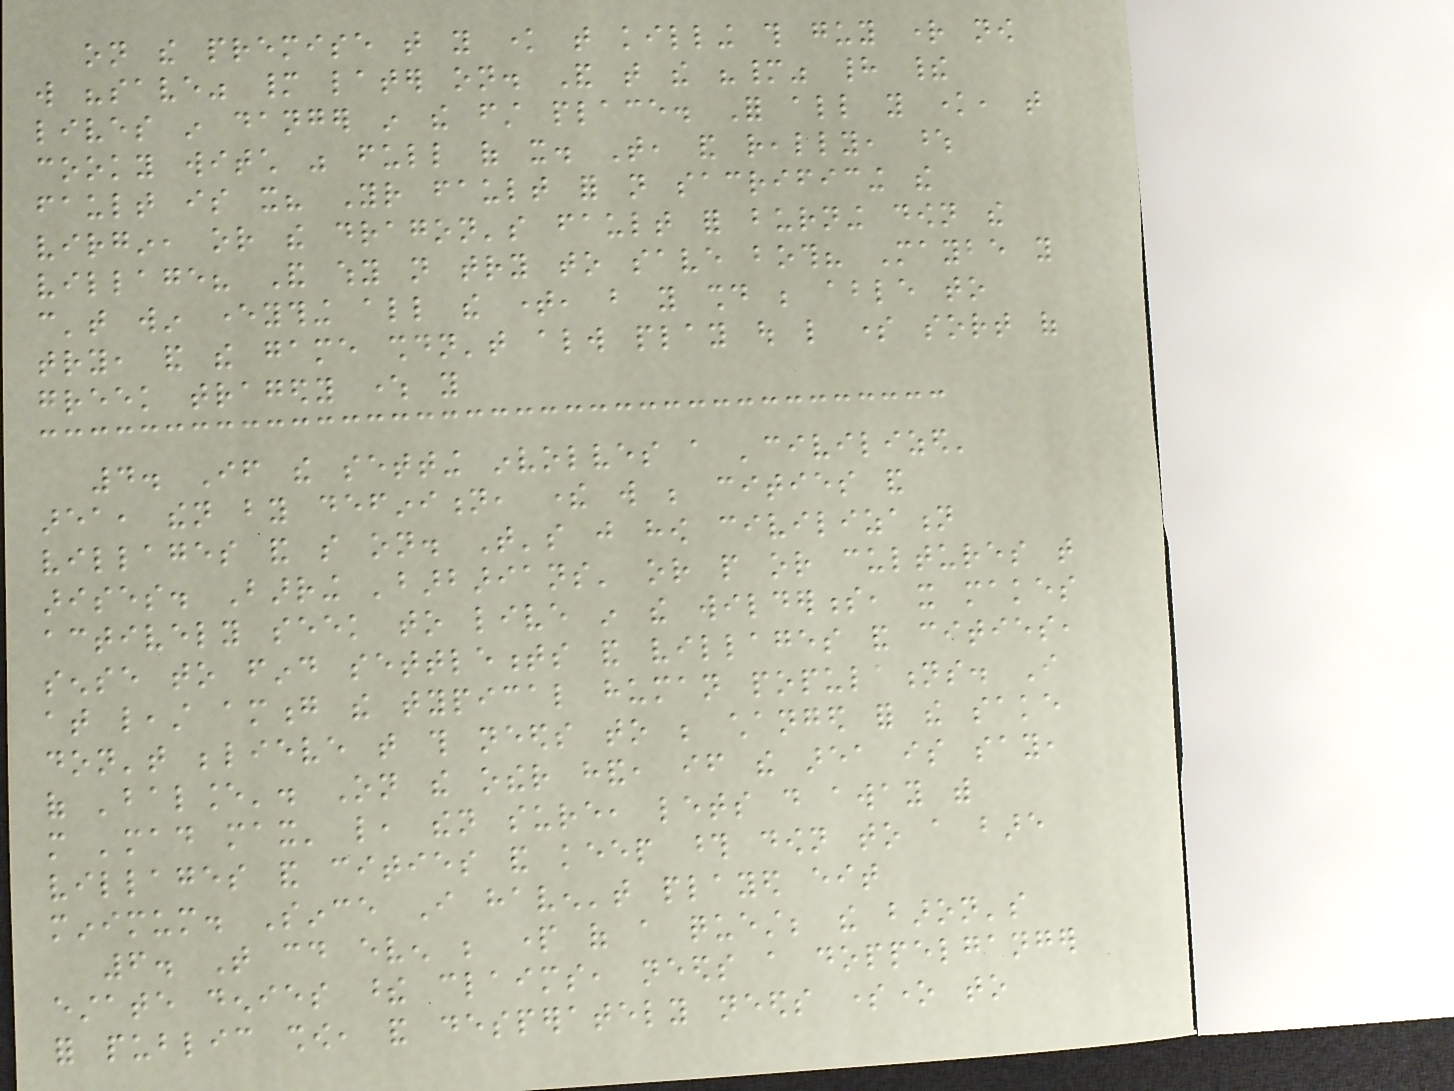on the premise that you know that killing this guy right now
will "save" many later on. And that the "many" had their
lives in danger in the first place. For all you know, that
cooky witch was full of it. That, and really, whose
fault is it? Your fault for not sacrificing the
virgin, or the dragon's fault for burning down the
village? And why not try to save both? Maybe you
can't win everything all the time, but you should be able to
try, and the game shouldn't always play out like some sort of
greek tragedy where you
4. If the setting involves a 'civilized'
area, then by definition, there will be cities and
villages and so on. That's just how civilization
arises. Barring 'barbarians' or people or cultures that
actively seek to live in the wilderness, it makes
sense to find settlements and villages and cities,
at least among the typical human populations. I
don't believe that this needs to be changed for the sake
of 'balance'. On the other hand, if the area is say,
more 'mad max' like, then sure, lets do away with
villages and cities and keep those down to a bare
minimum. Since I haven't played eit
6. That could even be part of a quest; the baron's
estate denies these claims, needs a doppelganger
for public show, and desperately needs someone to
